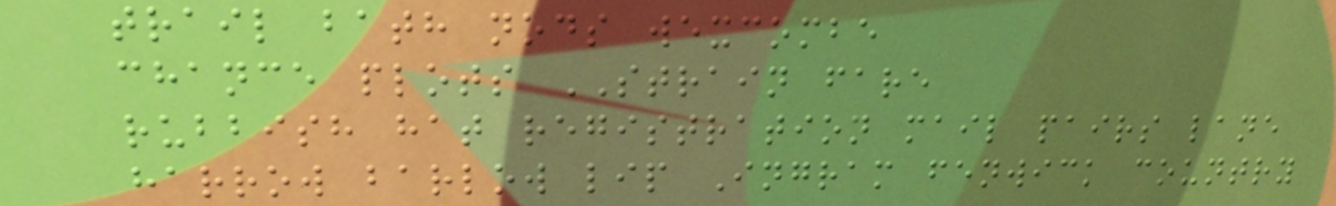trail bath nods wexcombe
chance plots STRAIN fare
rubbish hat registration mail pairs lane
harrow barlow lip Ingram fenwick country
